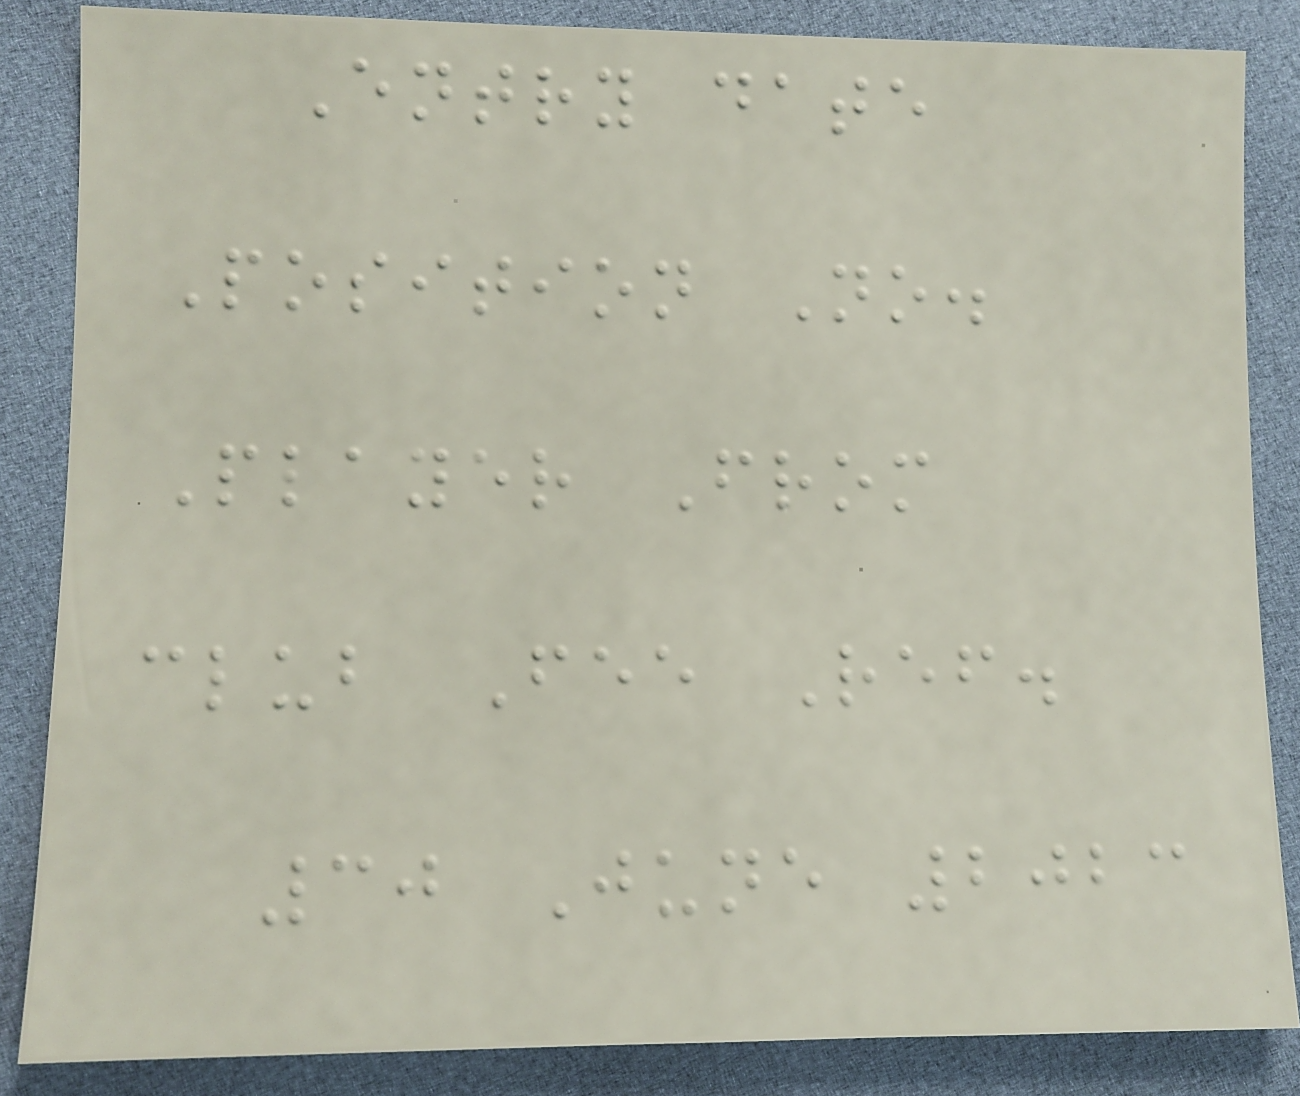Entry date
Position No.
Player From
club Fee Ref.
30 June 2023
